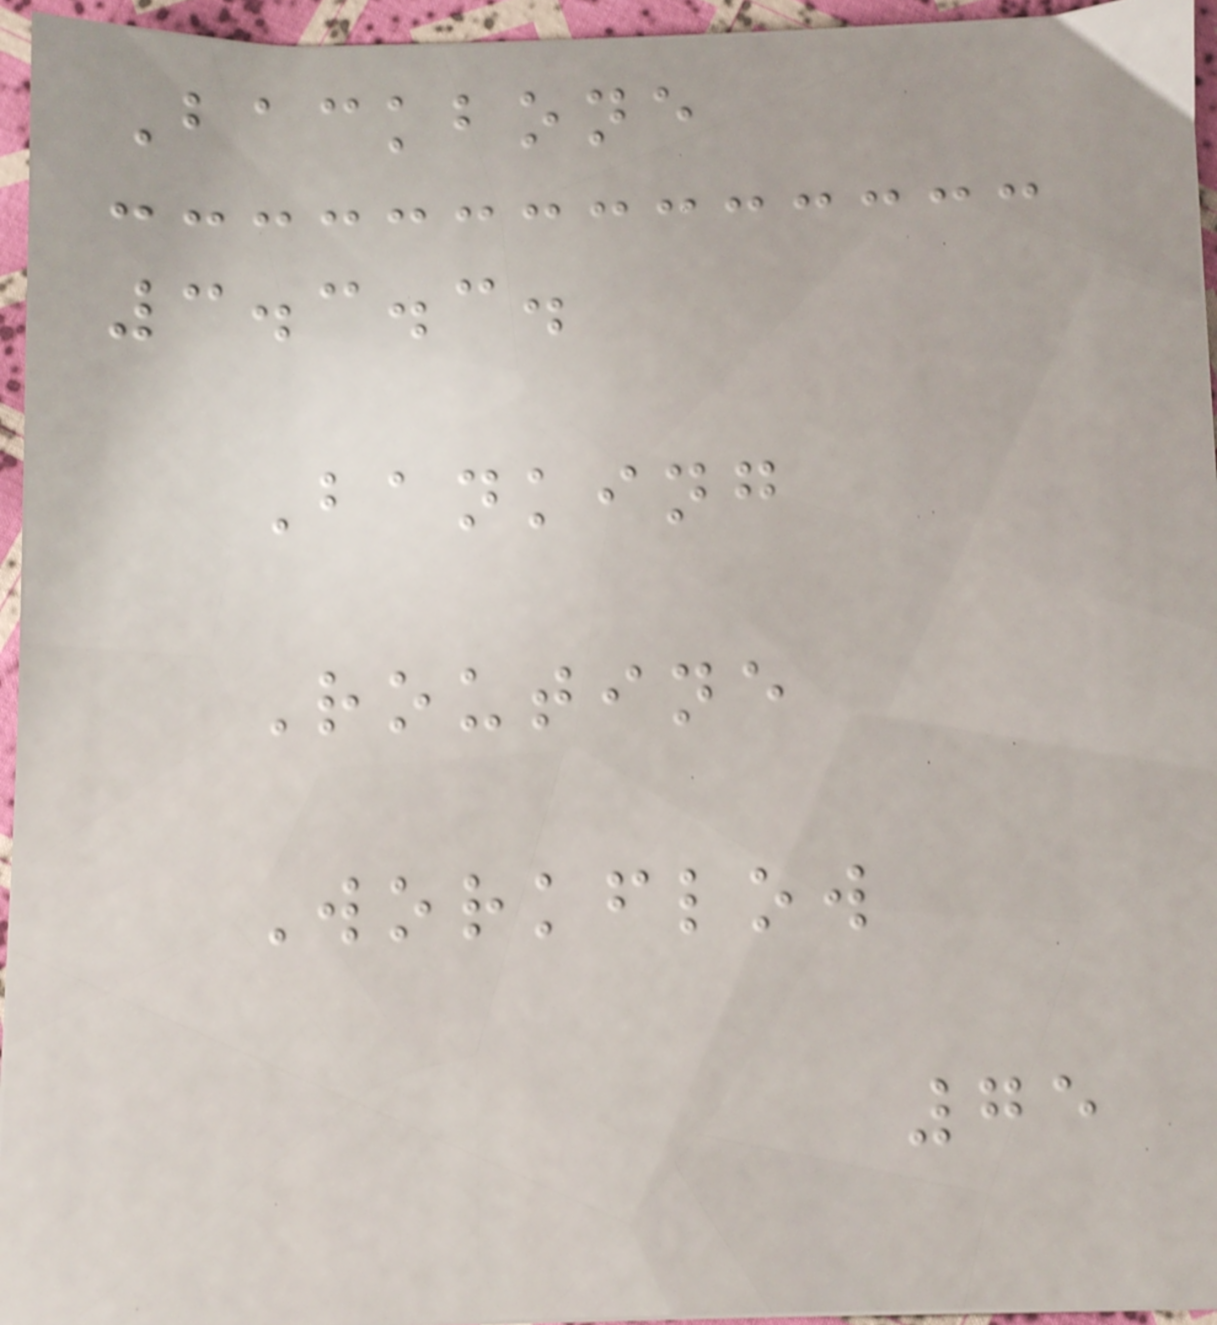Backbone
3.3.3.
Banking
Routine
Workflow
75
